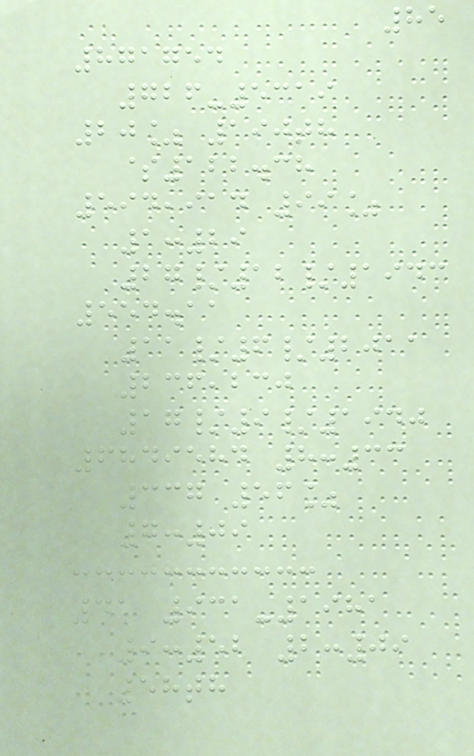85
871754
726-5319
20% 190th
$122.38
594,914 99%
1:29
27/12/1943
554.11
11/6/2011
236,230
17/9/1940
6849584 8:33
337 56%
7:09
41 931-1981
9:52 2:09
58th
